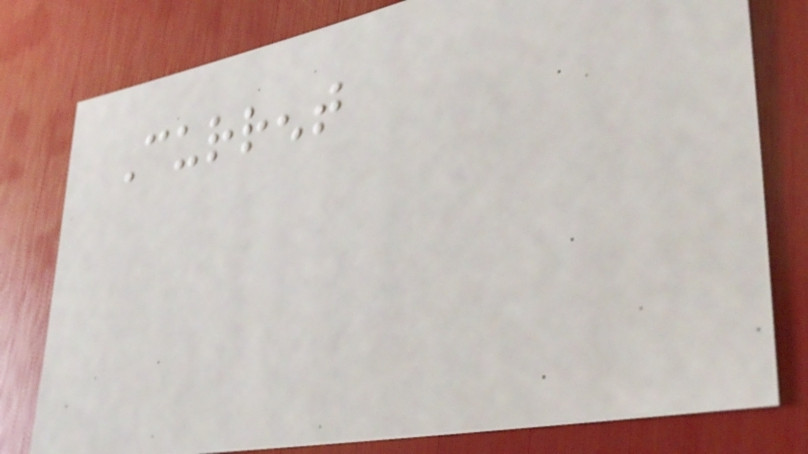Current
